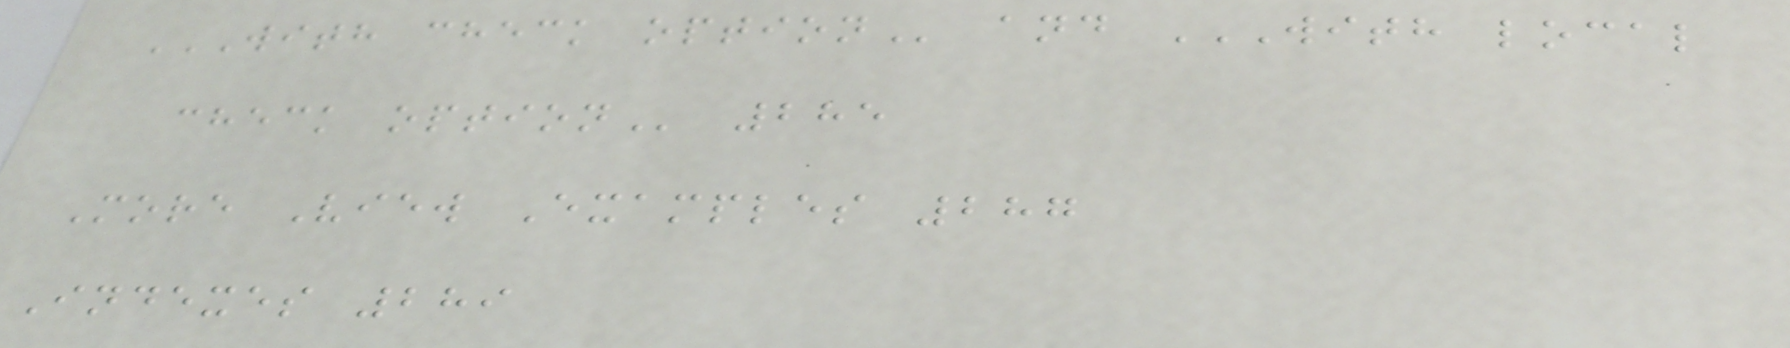WITH CHECK OPTION and WITH LOCAL
CHECK OPTION 285
More View Examples 287
Indexes 289
